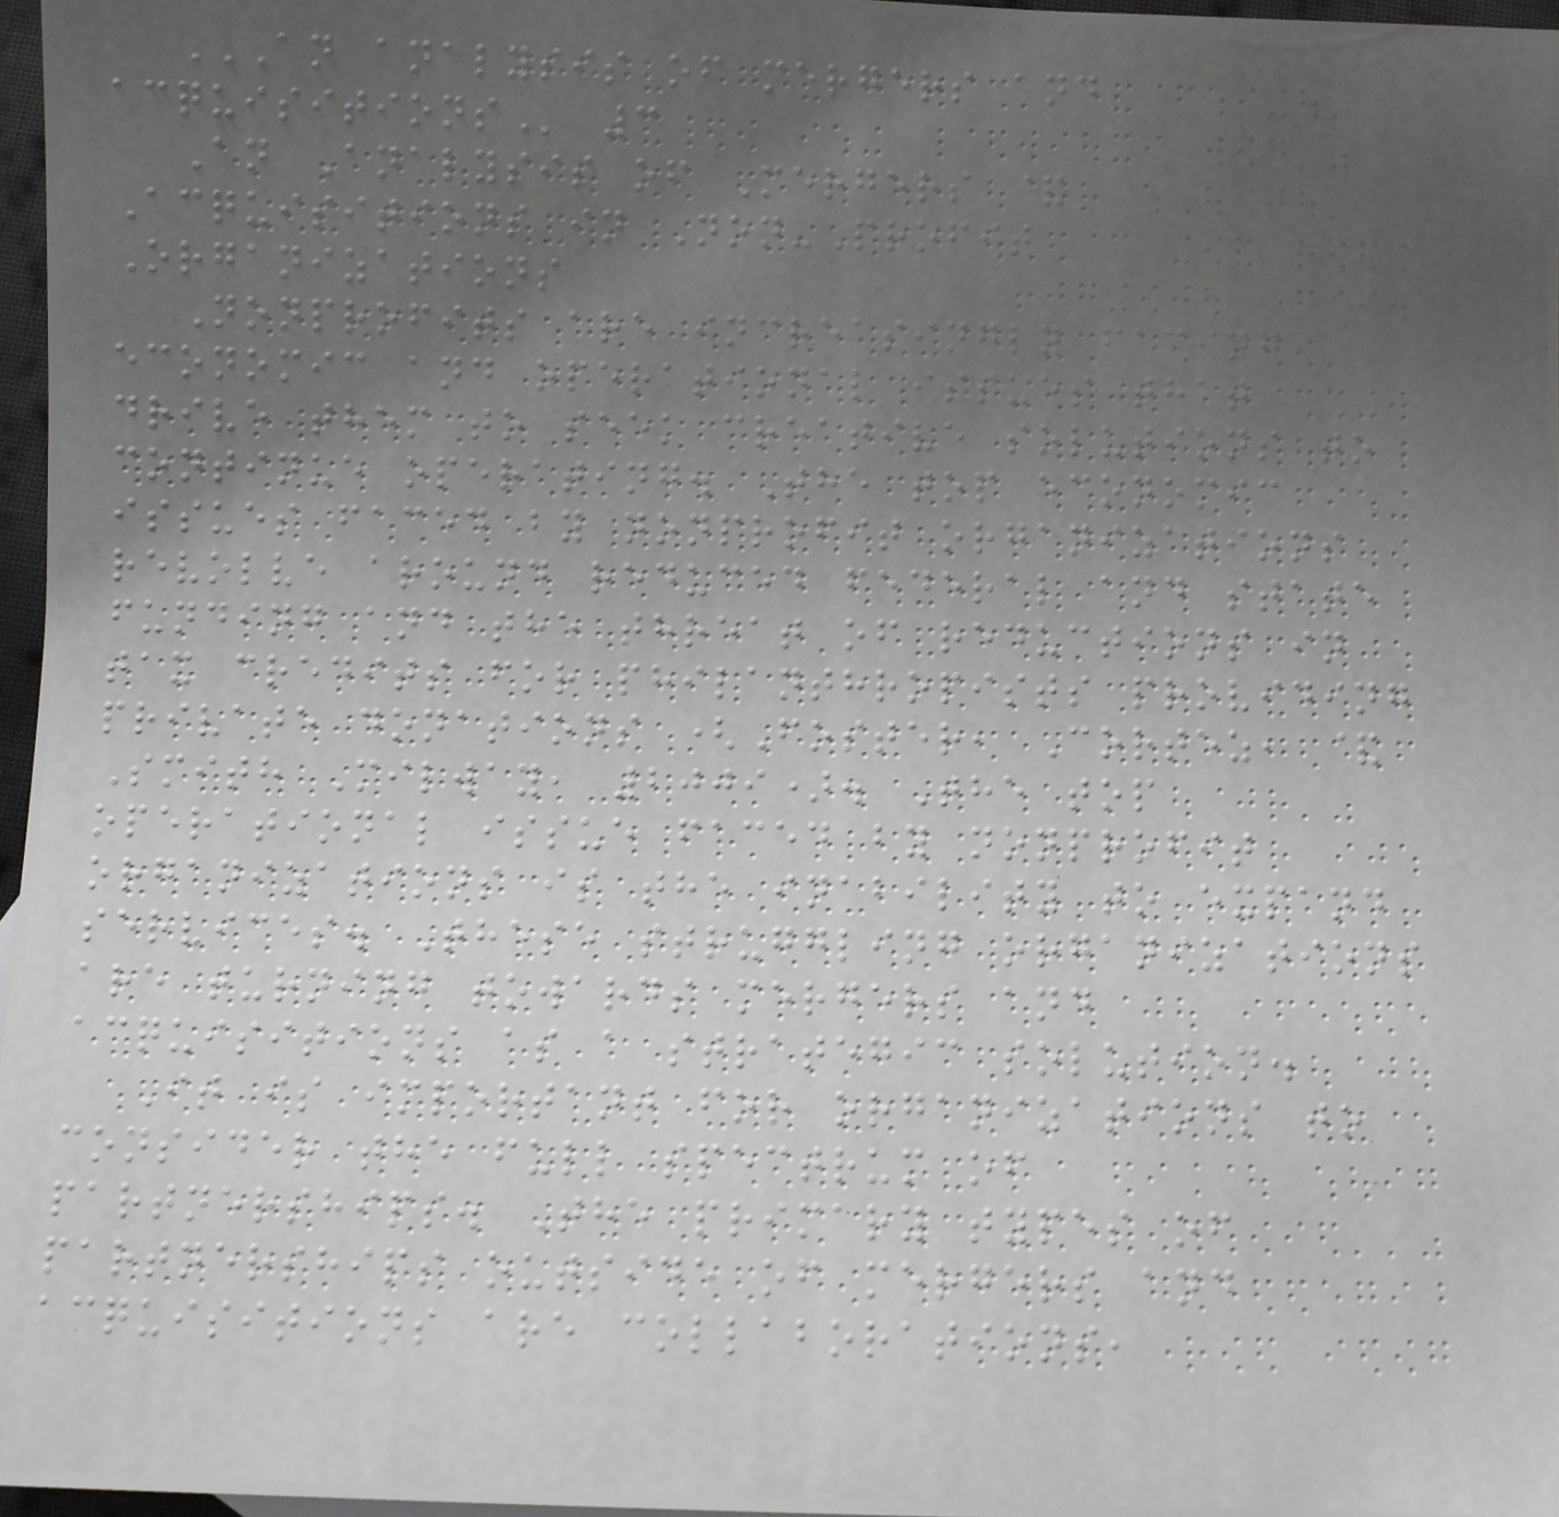AN ANALYSIS OF MERGERS AND
ACQUISITIONS 3
An Analysis of Mergers &
Acquisitions in Non-Profit
Organizations
Nonprofits are increasingly facing
economic and operational issues that
drive them to seek creative solutions to
continue operating. The top economic
issues faced by nonprofit organizations
revolve around reduced federal and state
funding and the threat of reductions in
tax credits for philanthropists providing
private donations (Foster, Cortez, &
Smith Milway, 2009). The top
operational issue faced by nonprofit
organizations is the inability to expand
services. These struggling organizations
are turning towards mergers and
acquisitions as a strategic solution.
It is important for organizations to
consider the full spectrum of
partnerships. The primary types of
partnerships outside of mergers and
acquisitions are collaborations,
